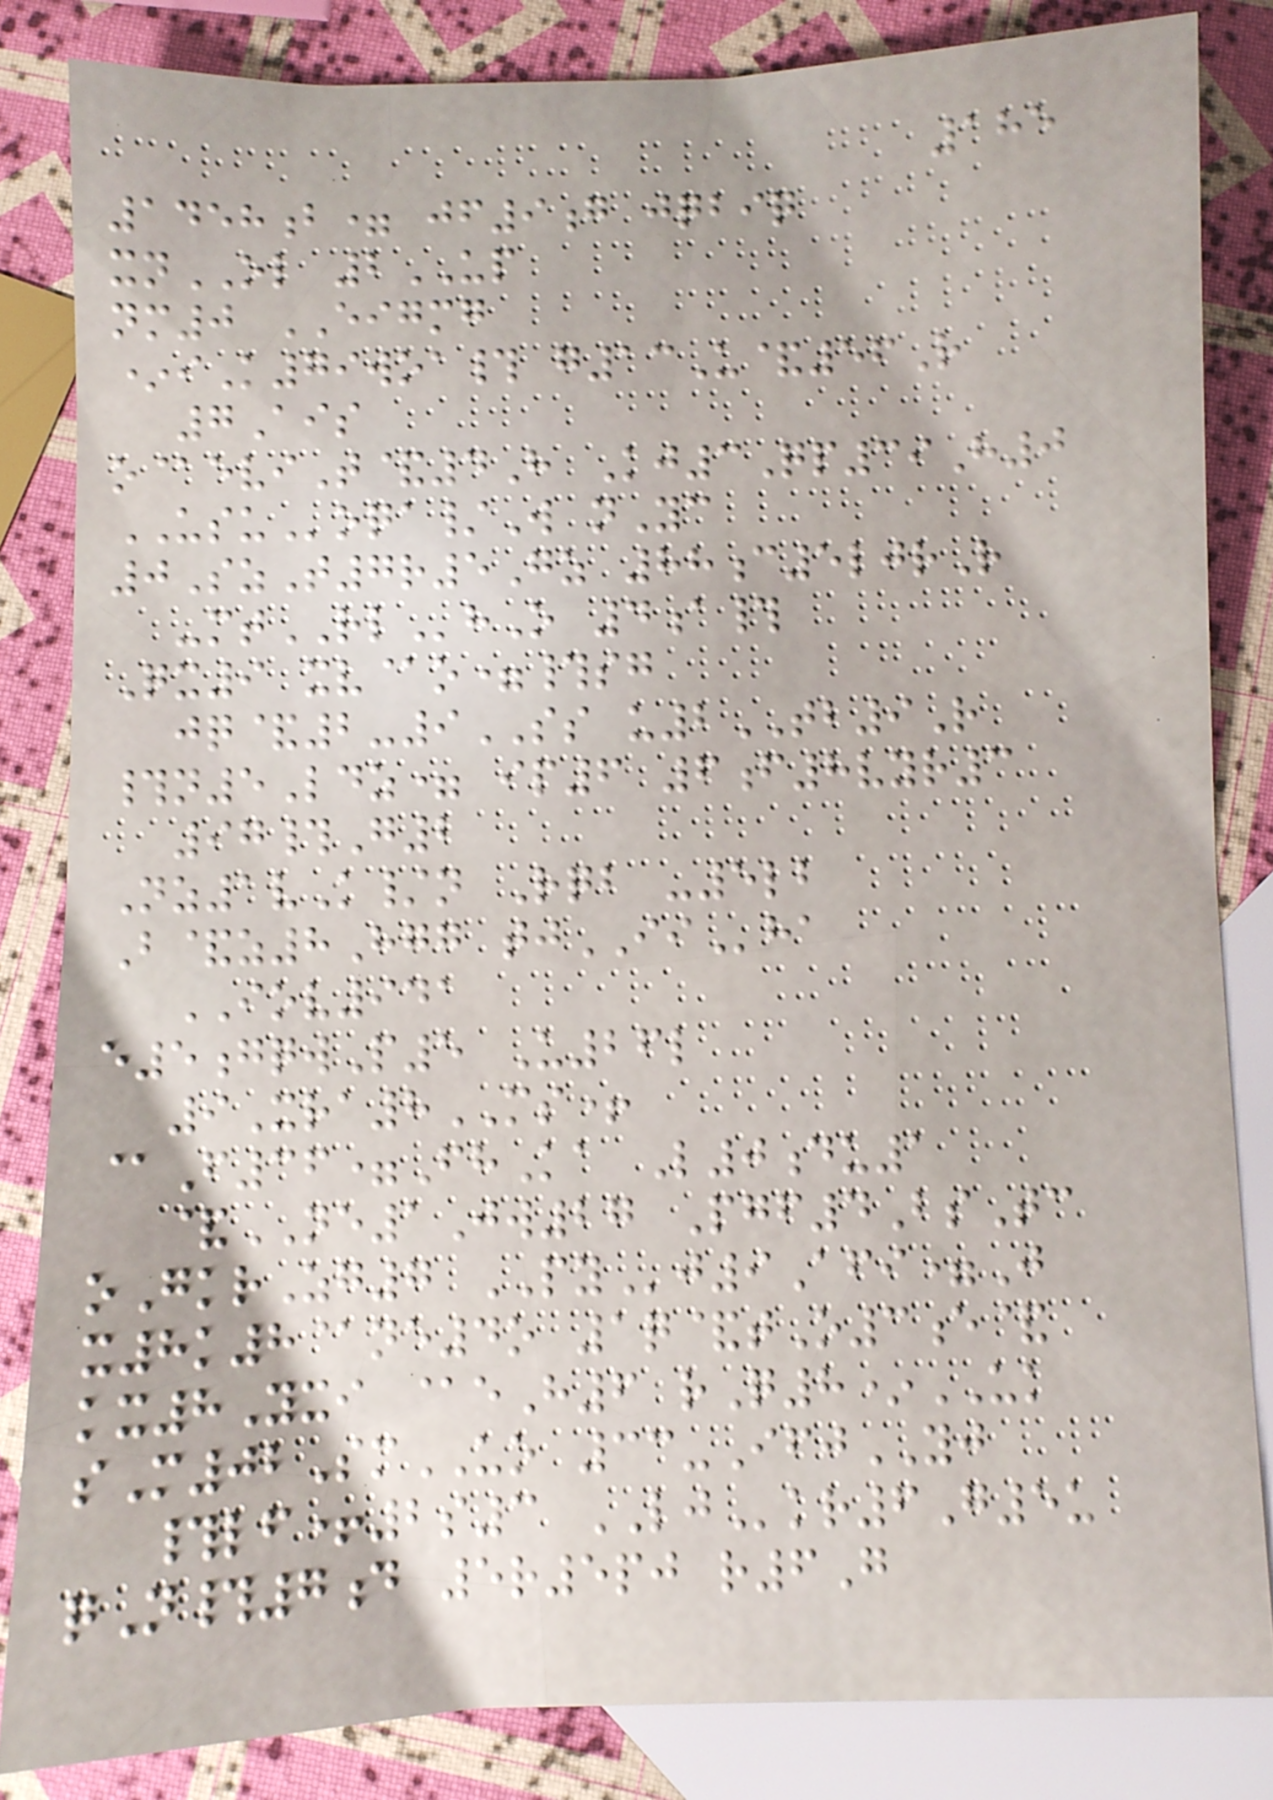185
1458b= jf9g jqbiq
xnOL 2UP
nm0 EIGMG
*iK79woa# g13U&56R
7Ais
o@eviT&4H Kj3Qp39H0
USUoqa/W nYc
0SzT7r5Gz 88c5ljrR
-mtRLhO 4a#
Qx9 xv@o=#sg
jq&2-9SS u2TB9R
#n5Ldz= ip6 6f8vyr3
97#G2
Nz1vK/n Rqb -5lb
B&z8Hgg tjIIha
IOV941
e5gqwP5 U26l
9Xra8MS+
@F36=FhKa L0du1
&NE1Jw27 Pgf4BsTc
oGkrZg7 PYj9Afi=J
x8k8@ne4o 1q&tO3e&
kx8Yxi @eH6 rQ8*UK
sM02SmUO 33-IfjYJ
#lf+2s3 LJkr6G5u
qN#7d 5r5pj r6G
